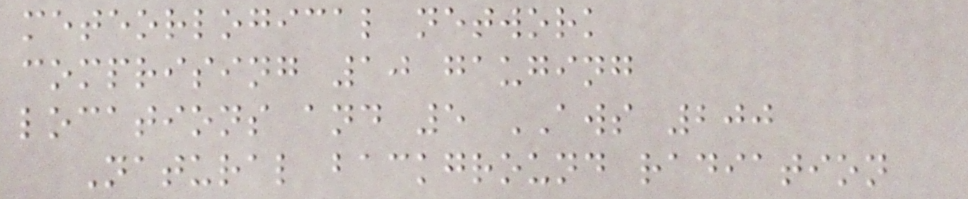meteorlogical network
comprising 10 gauging
locations and 5 AWS 200
Natural background radiation
